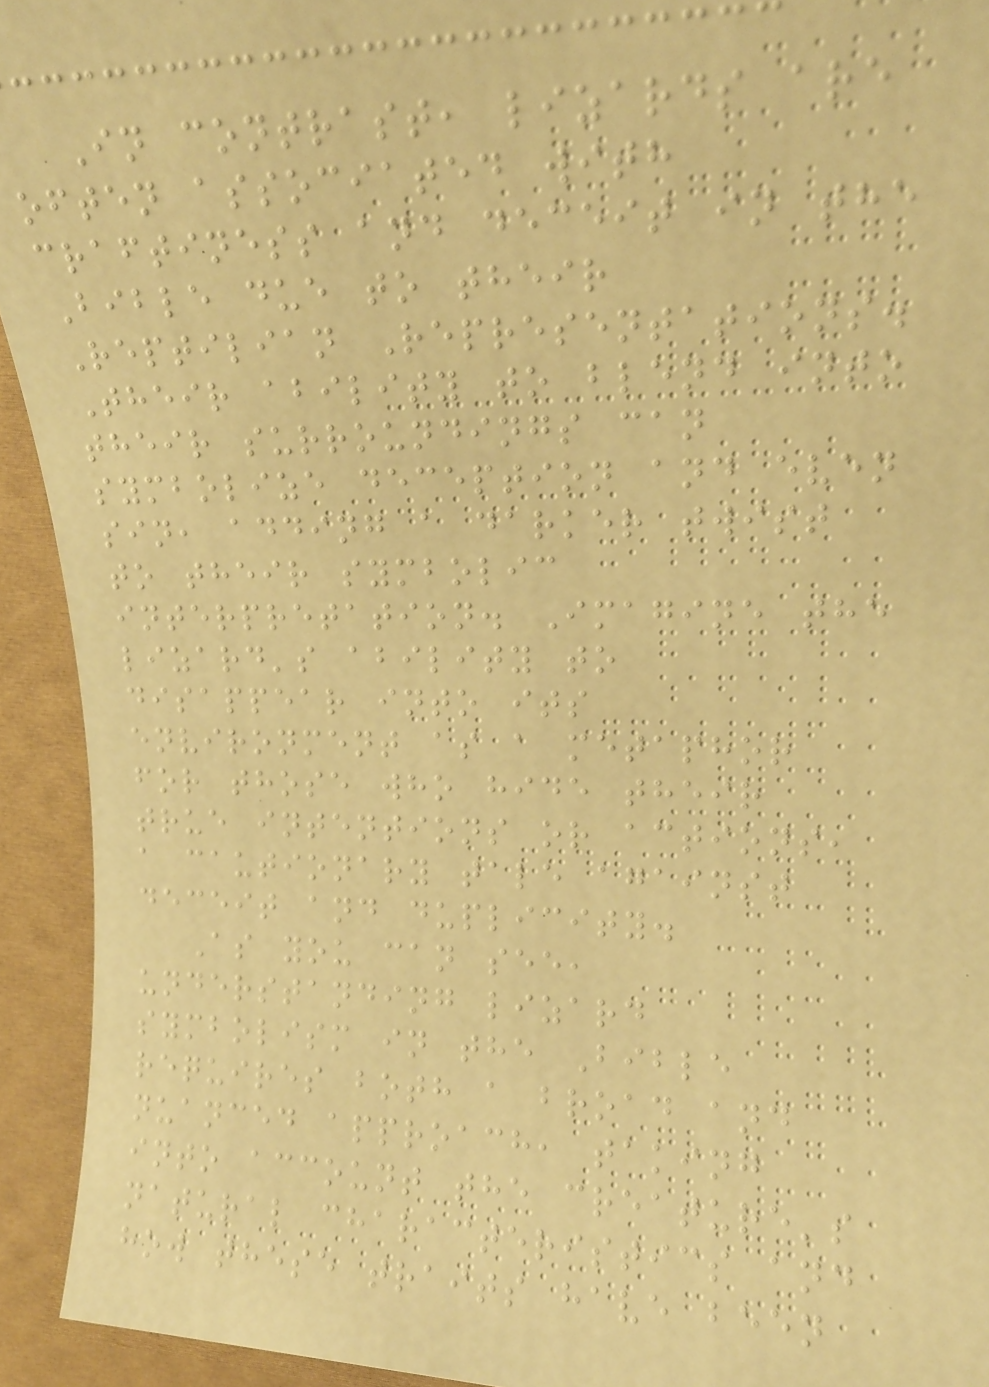In contrast, lizards are
often associated with
craftiness and deceit in the
Bible due to their
Reptilian Representations.
Their ability to blend into
their surroundings can
symbolize deception and even
sin, adding a darker twist
to their symbolic
interpretation. Imagine the
lizard's ability to
disappear into its
environment as a metaphor
for those who hide their
true intentions or actions,
a cautionary tale against
deceit and duplicity.
As you can see,
understanding lizard
symbolism in the Bible
requires both a broad and
nuanced approach, taking
into account the creature's
natural characteristics and
how these traits have been
